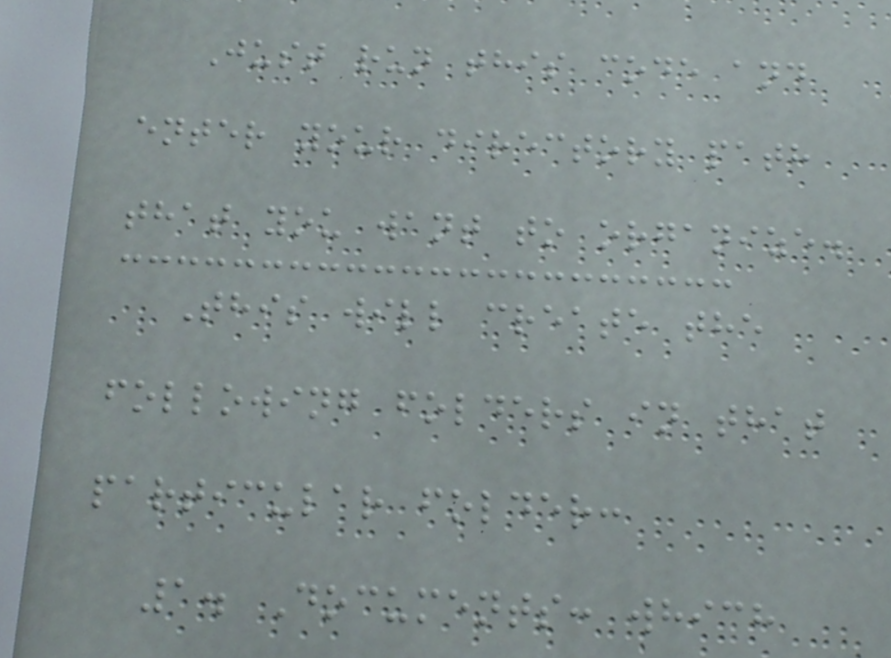Just run this code and
enter your directory path
that you want to organize.
This will create the
following folders in that
particular folder:
1. Documents: which
